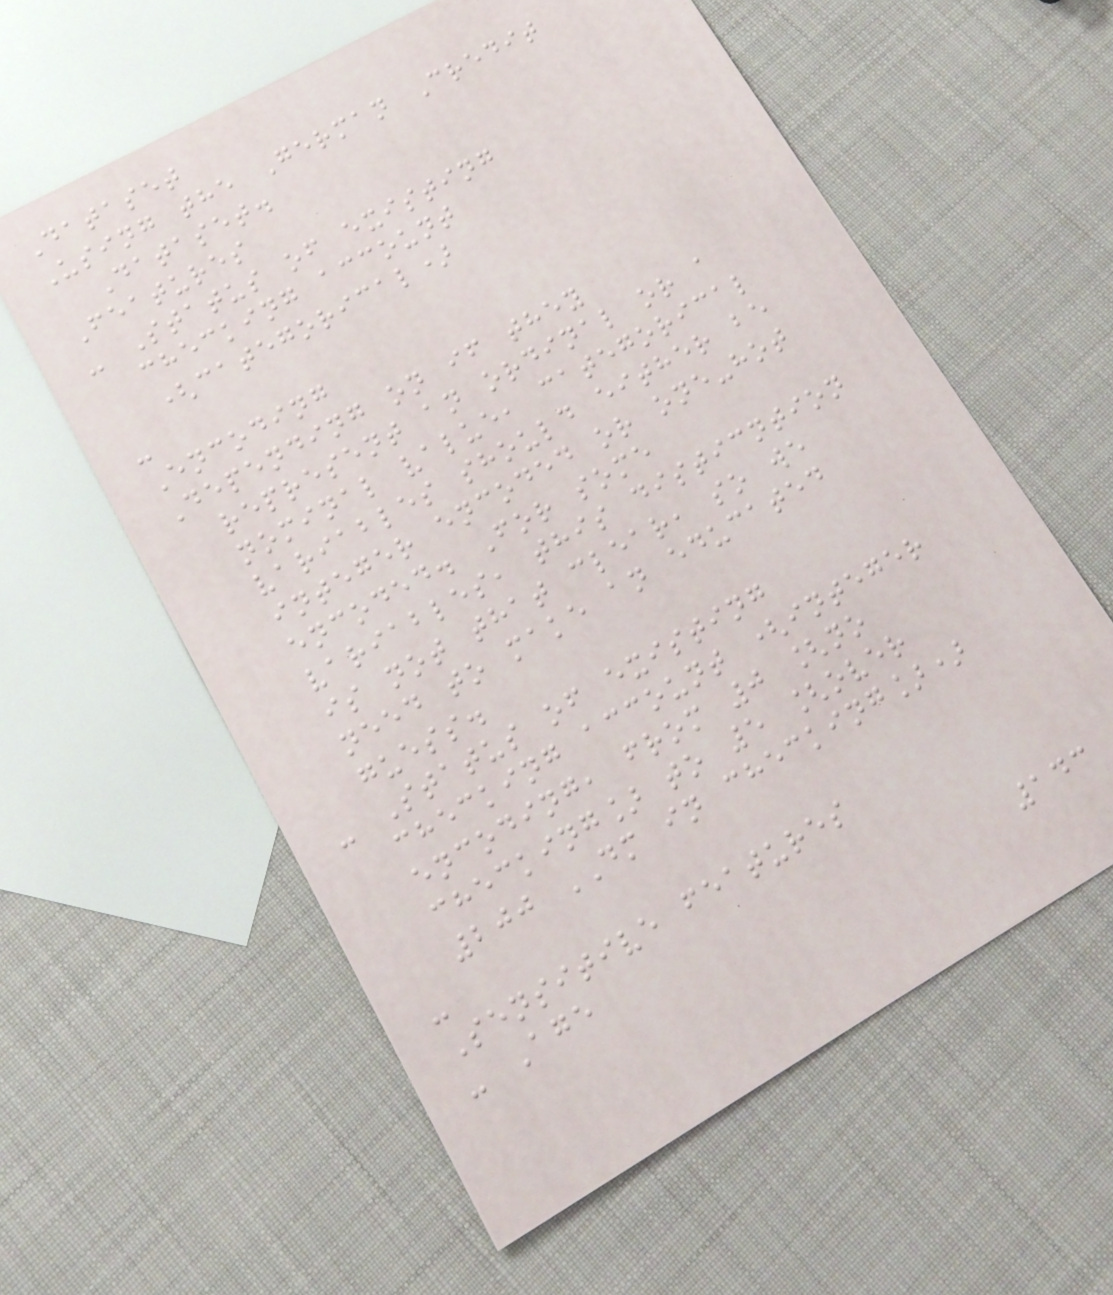Dataset
Using the German Credit
Dataset.
Features
- Status of existing
checking account
(categorical)
-
Encoding
Depending on if they
represent an ordinal or a
nominal value, categorical
variables should either be
integer encoded or one-hot
encoded. For some
variables, this disticntion
is not that clear, so we
need to make an educated
guess.
- Status of existing
checking account (integer
encoding, from 0 [no
checking] to 5 [over
200 DM in checking])
-
Sensitive features
- Age
143
